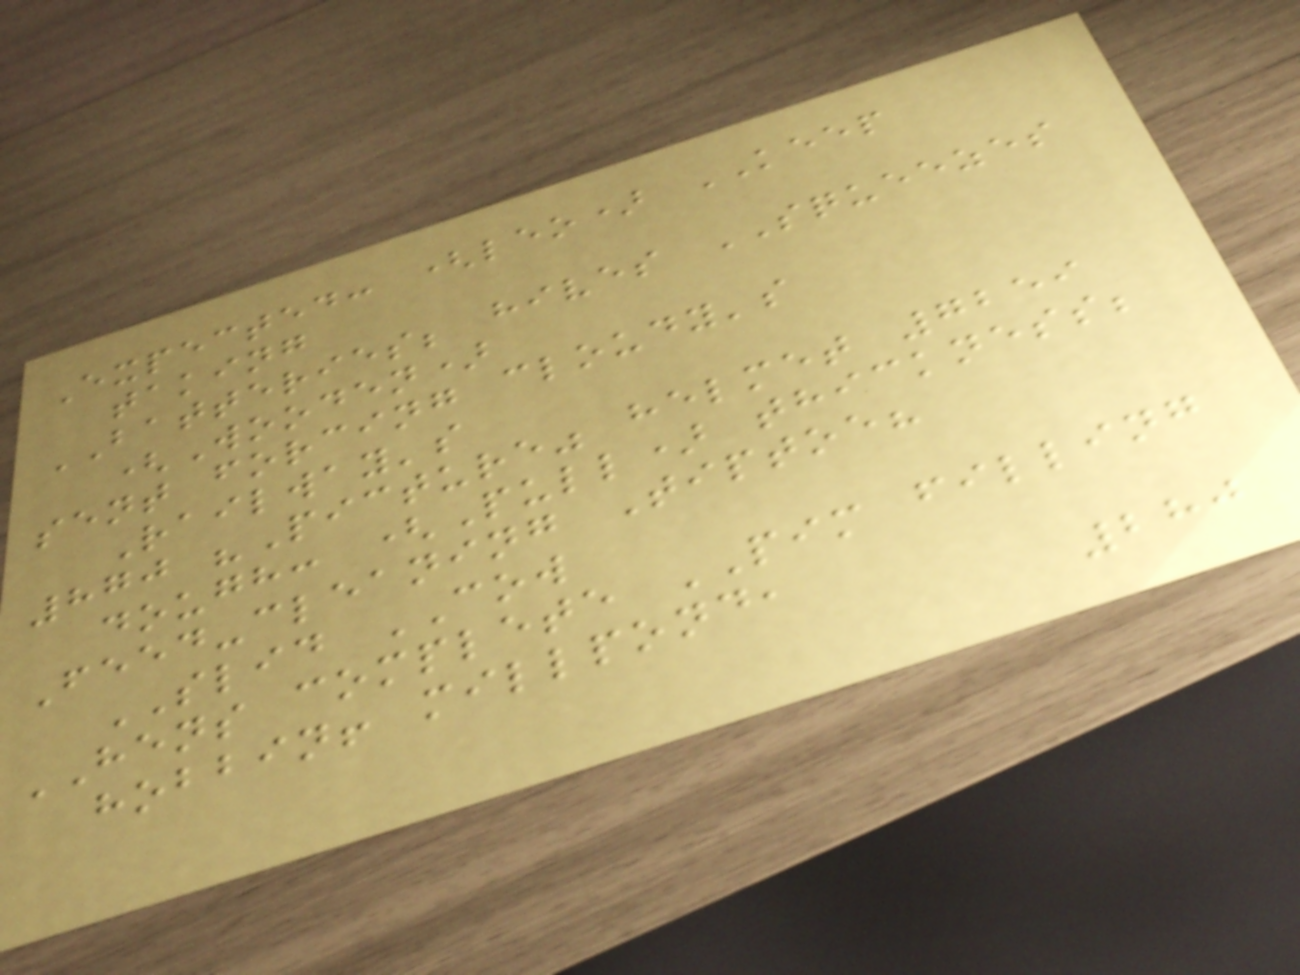Expected: (leo) KEEP
taking
BATTERIES; hives SQUEEZES
(Wooden)
sent forcing cloudy's
Railway's
870 "Picture" helmet 7259
dough: (Pull) thickness;
Feed-cleaning Tiptoe?
SLID COW
HENS complete PIM filling
hobbin! millpond,
280
